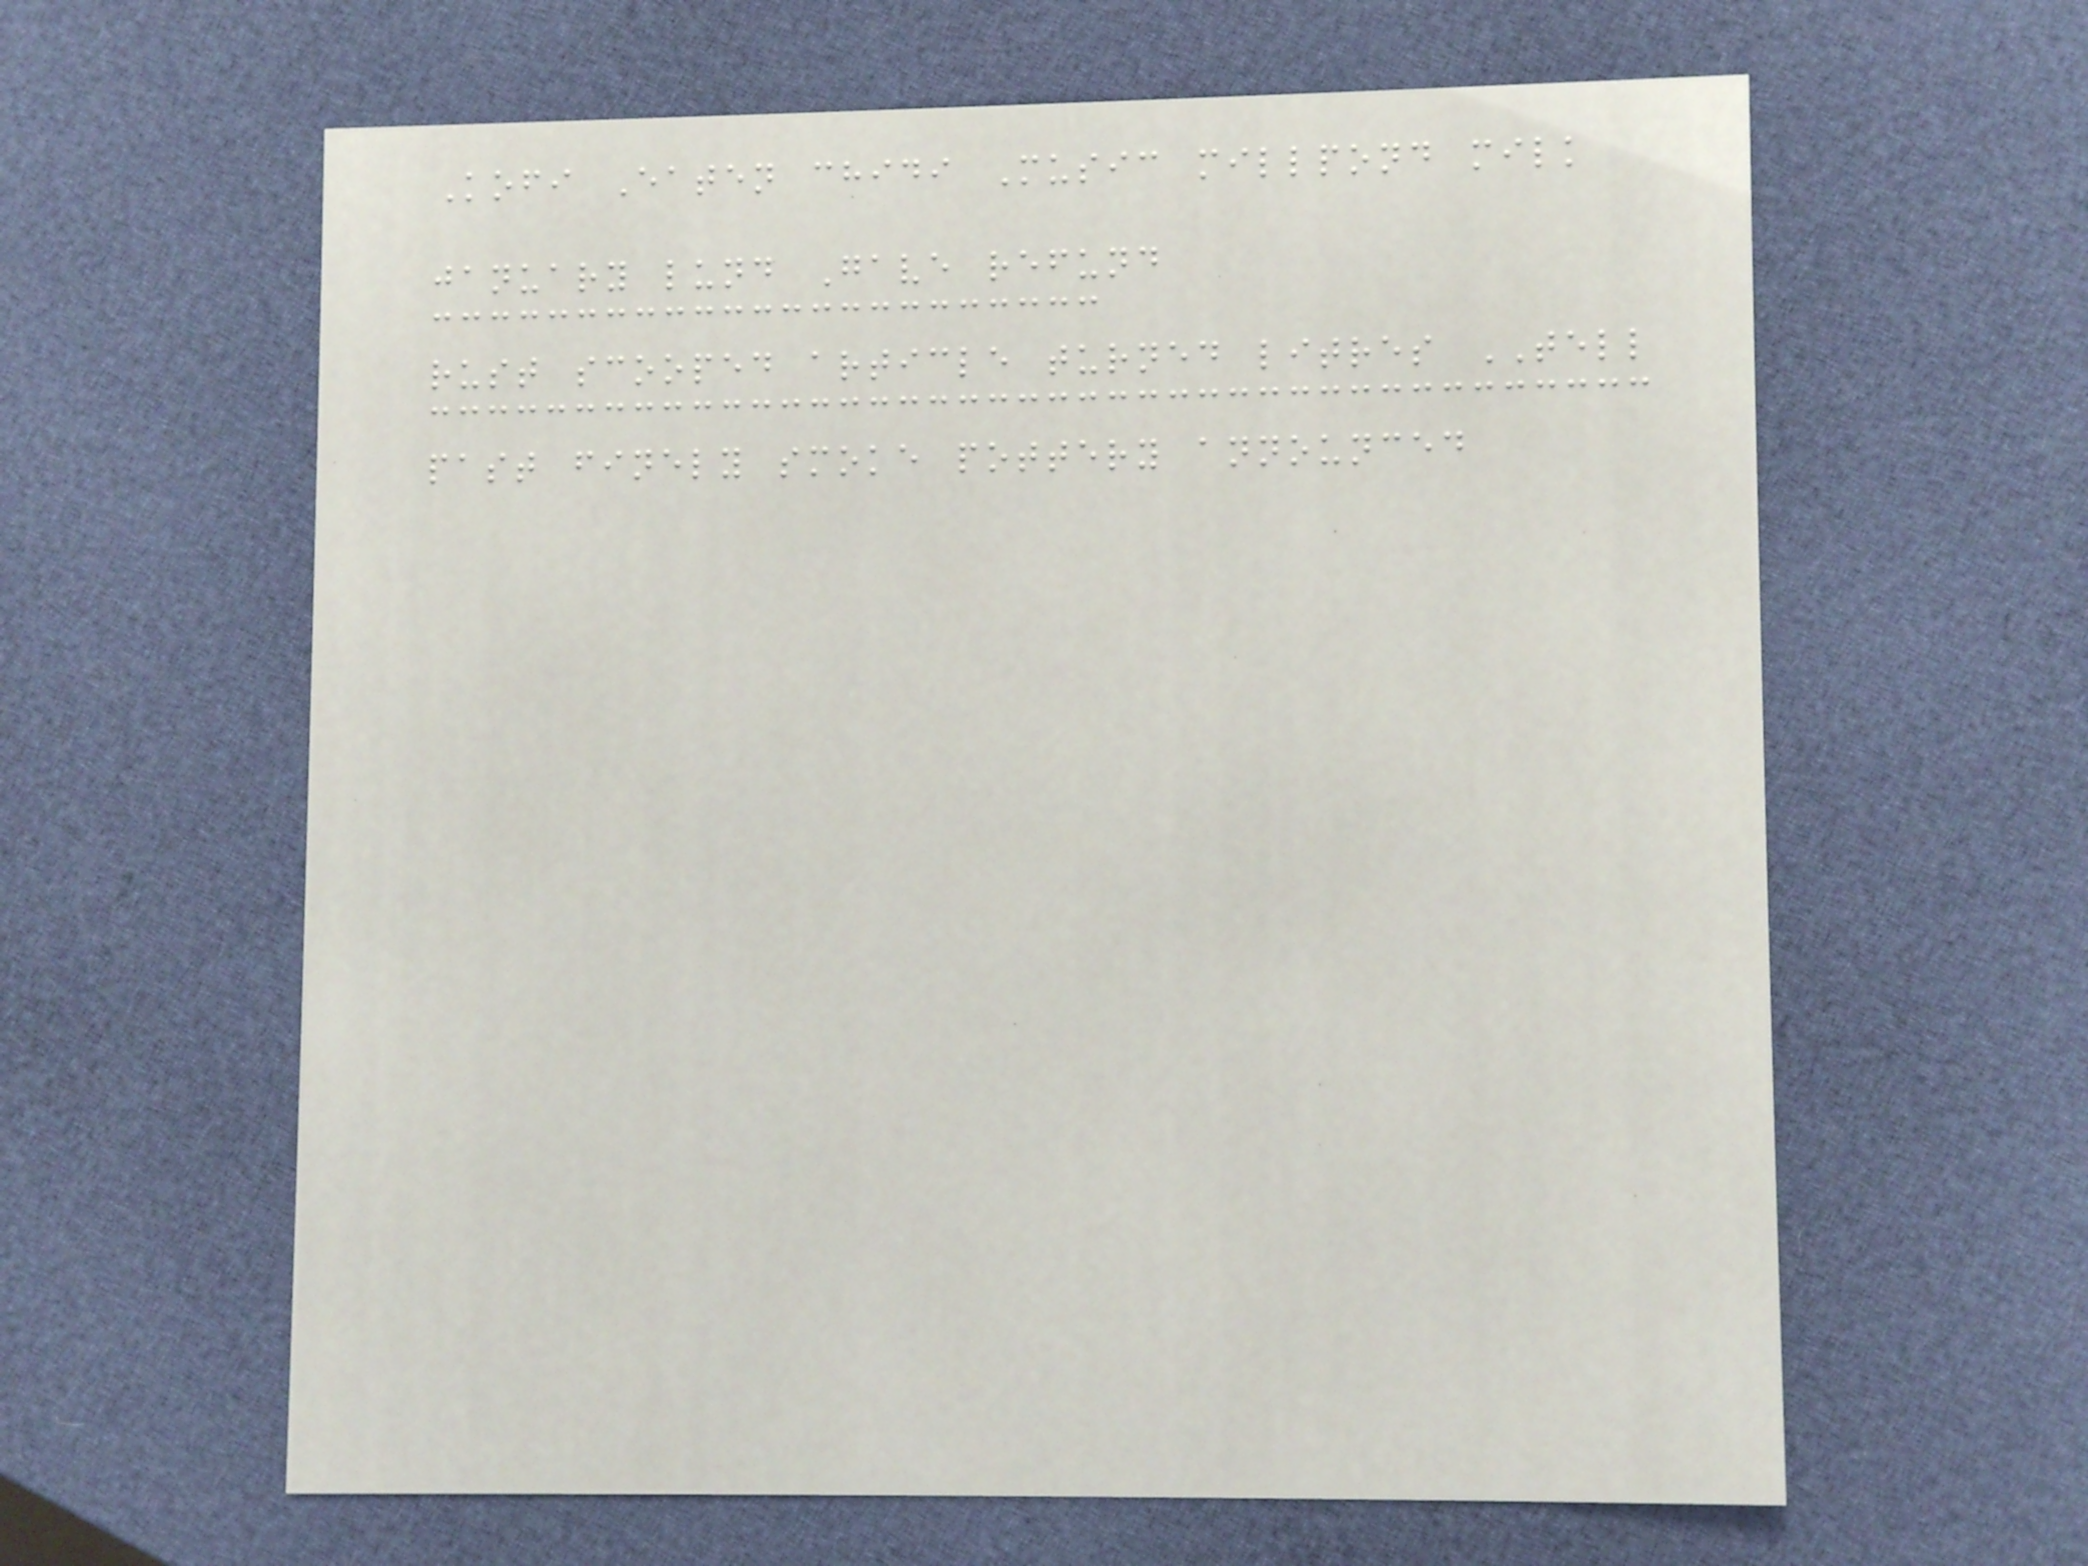Kofi Eaten chidi Music millpond milk
january lund Gave refund
rust scooped article turned litres TELL
past finely smoke pottery announced
